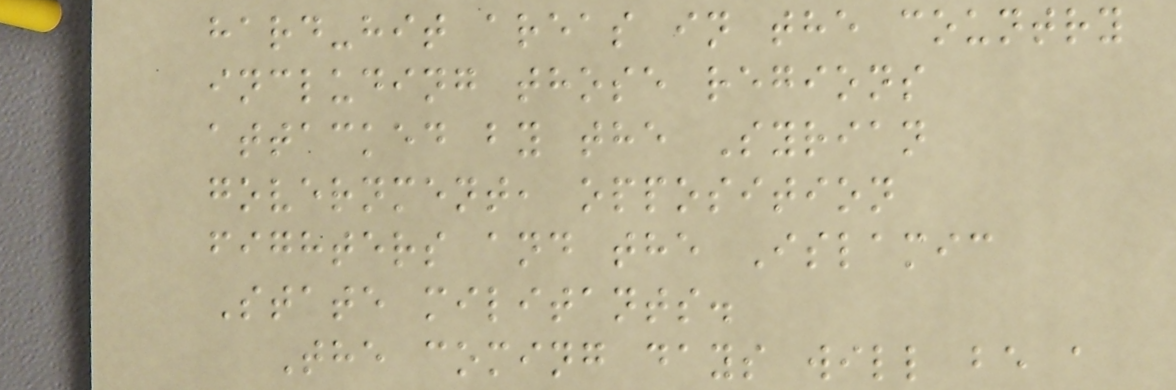hard-hit areas in the country
including those regions
attacked by the Syrian
government, opposition
fighters and the Islamic
State militants.
The coming days will be a
